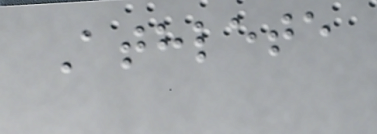Athlete
